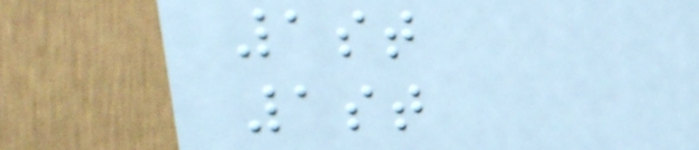1st
1st
